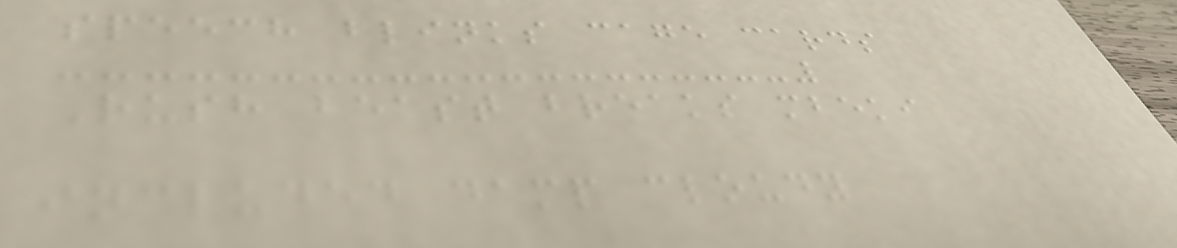speech blinks cage cards
Rush beast breaks mbeki
included damp cloudy
